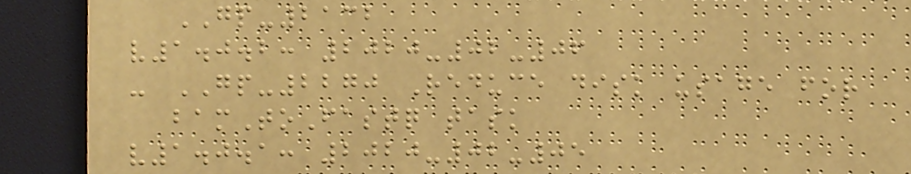GP-2132
v1.0.2: 2020-02-06
- GP-2270 Reduce disk usage for
bamToFastq task
v1.0.1: 2020-02-05
